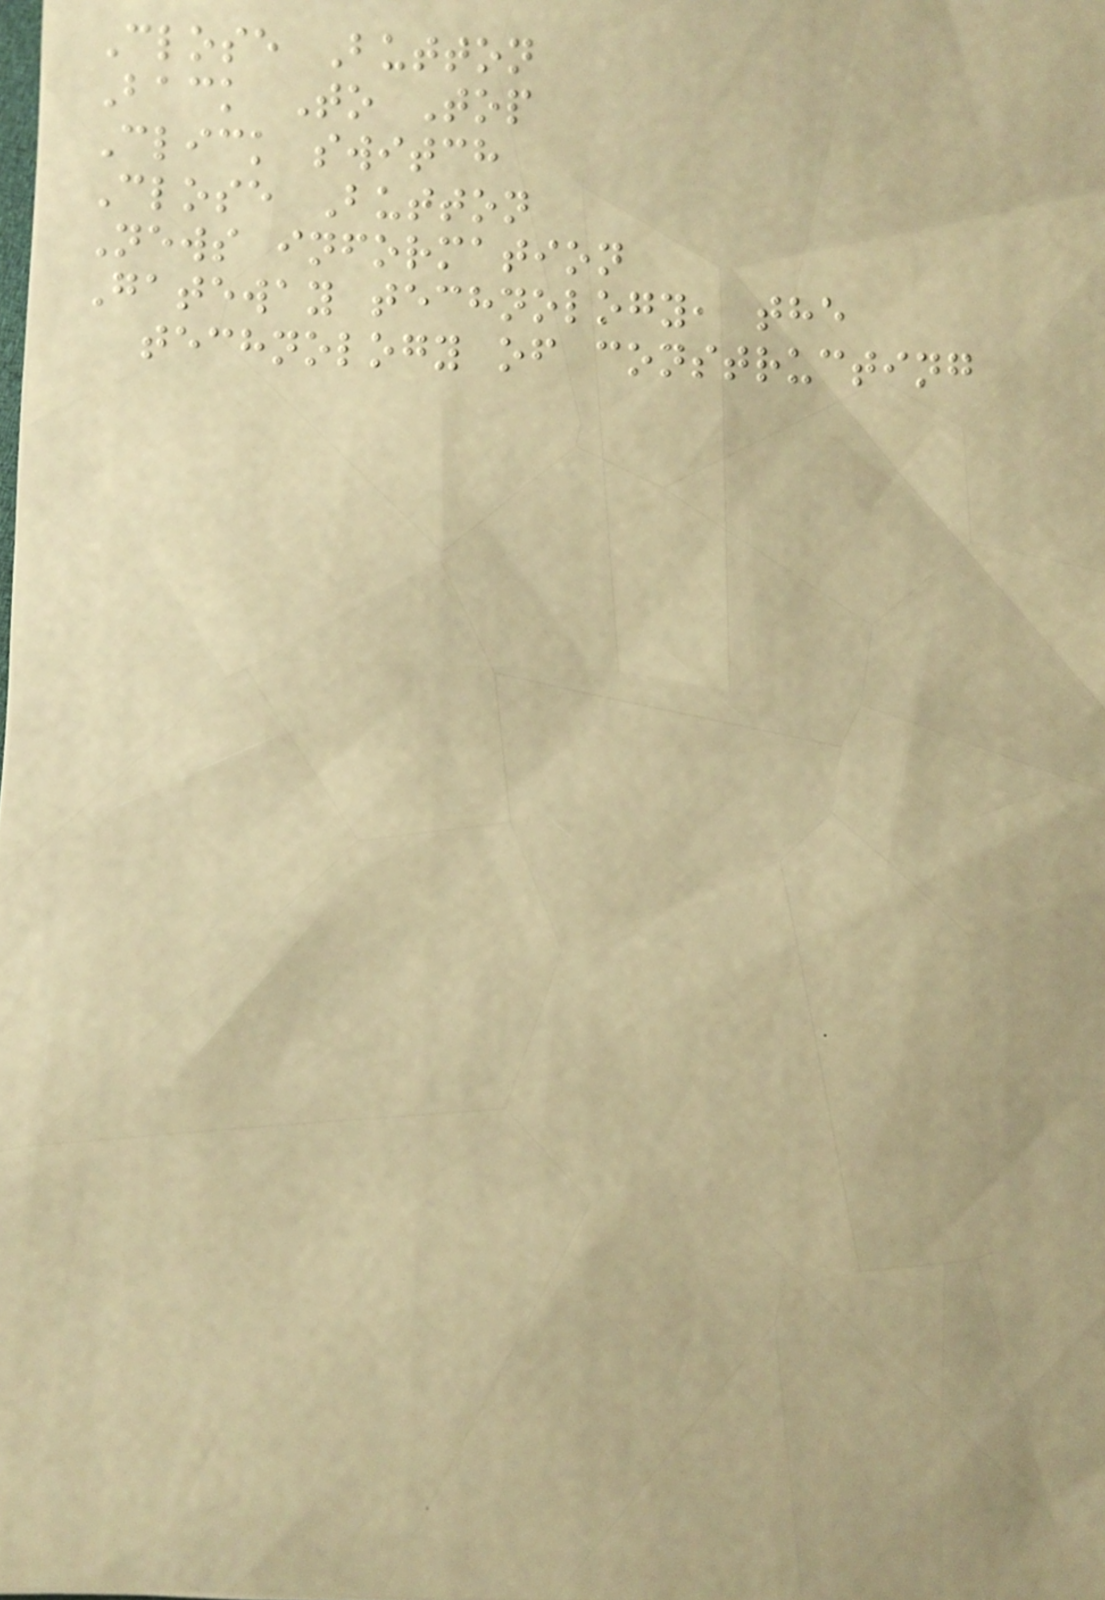Close Button
Back To Top
Click switch
Close Button
News information
Gateway technology, the
technology of constructing
